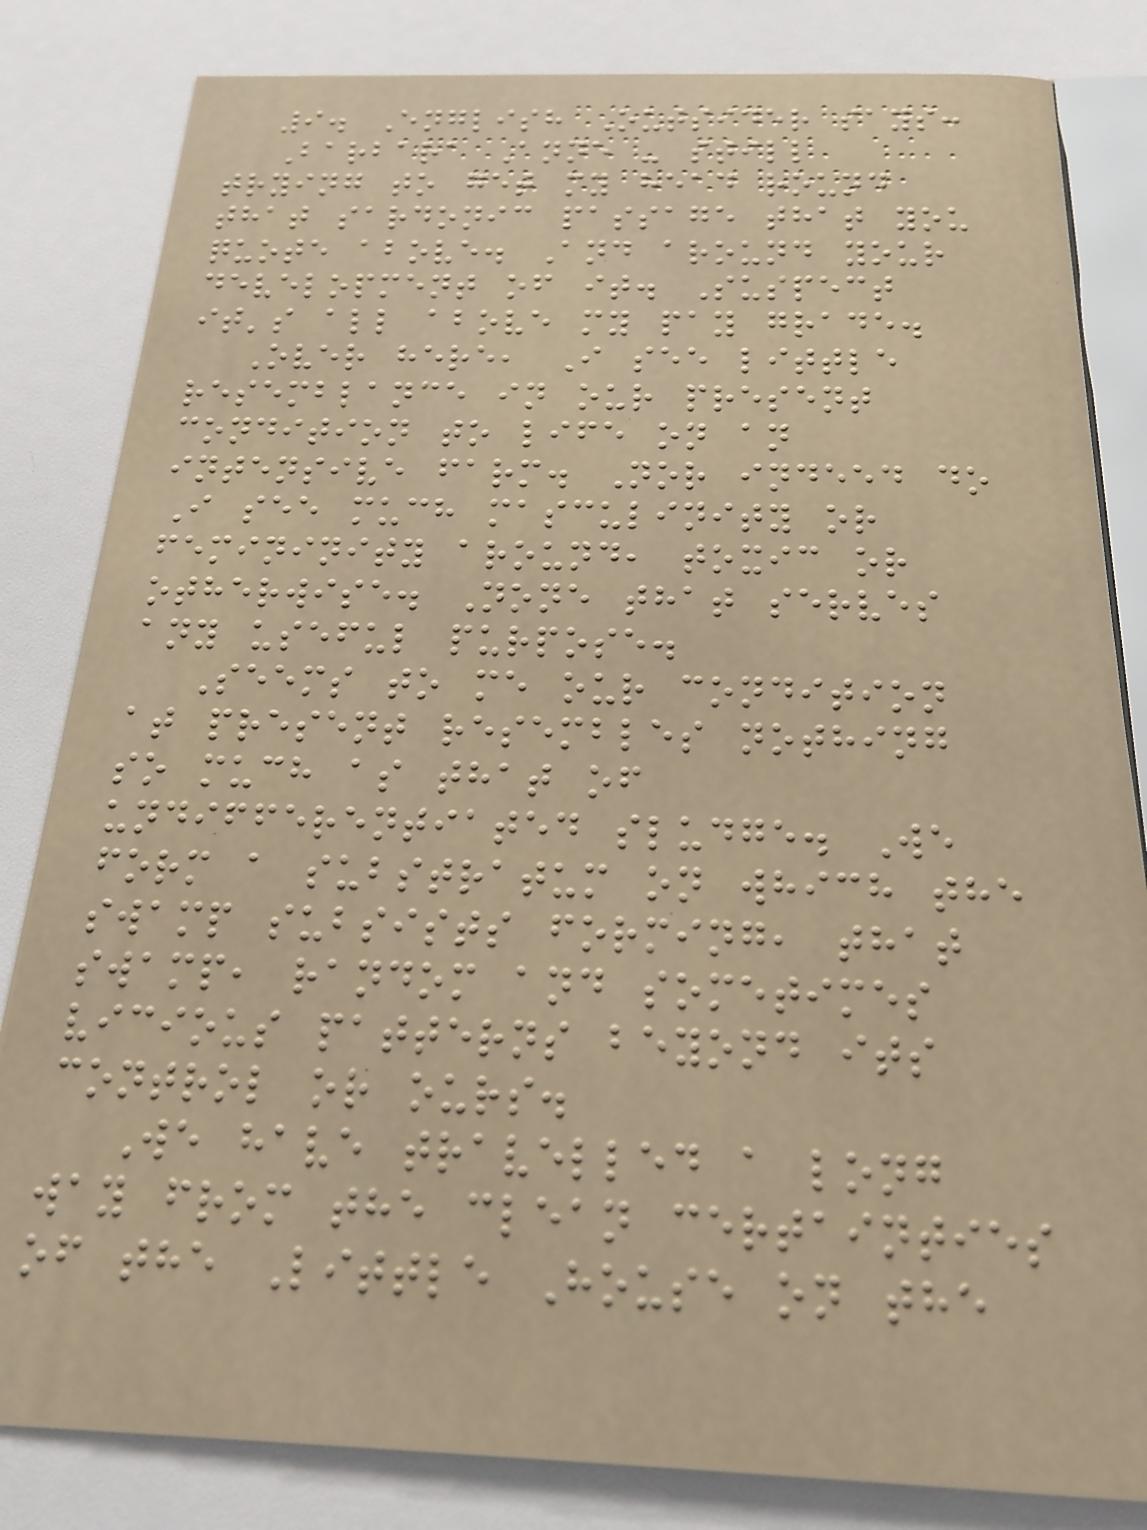9. English Outsider says:
Barbara Anne - still
trying to get my head round
that sardonic passage that you
quote above. And around your
development of it. Suspect
it's all above my pay grade.
Over here, I see little
resemblance in our present
condition to life on an
intensive farm. Nor indeed do
I see much masculinity or
femininity around, toxic or
otherwise. None that serves
any useful purpose.
Seems to me our condition
at present resembles nothing
so much as that of
undifferentiated sludge. We
form a substratum on which the
swamp subsists forming, that
swamp, random and sometimes
vicious patterns beyond its
control or ours.
We have travelled a long
way from the clean certainties
of the Little House on the
